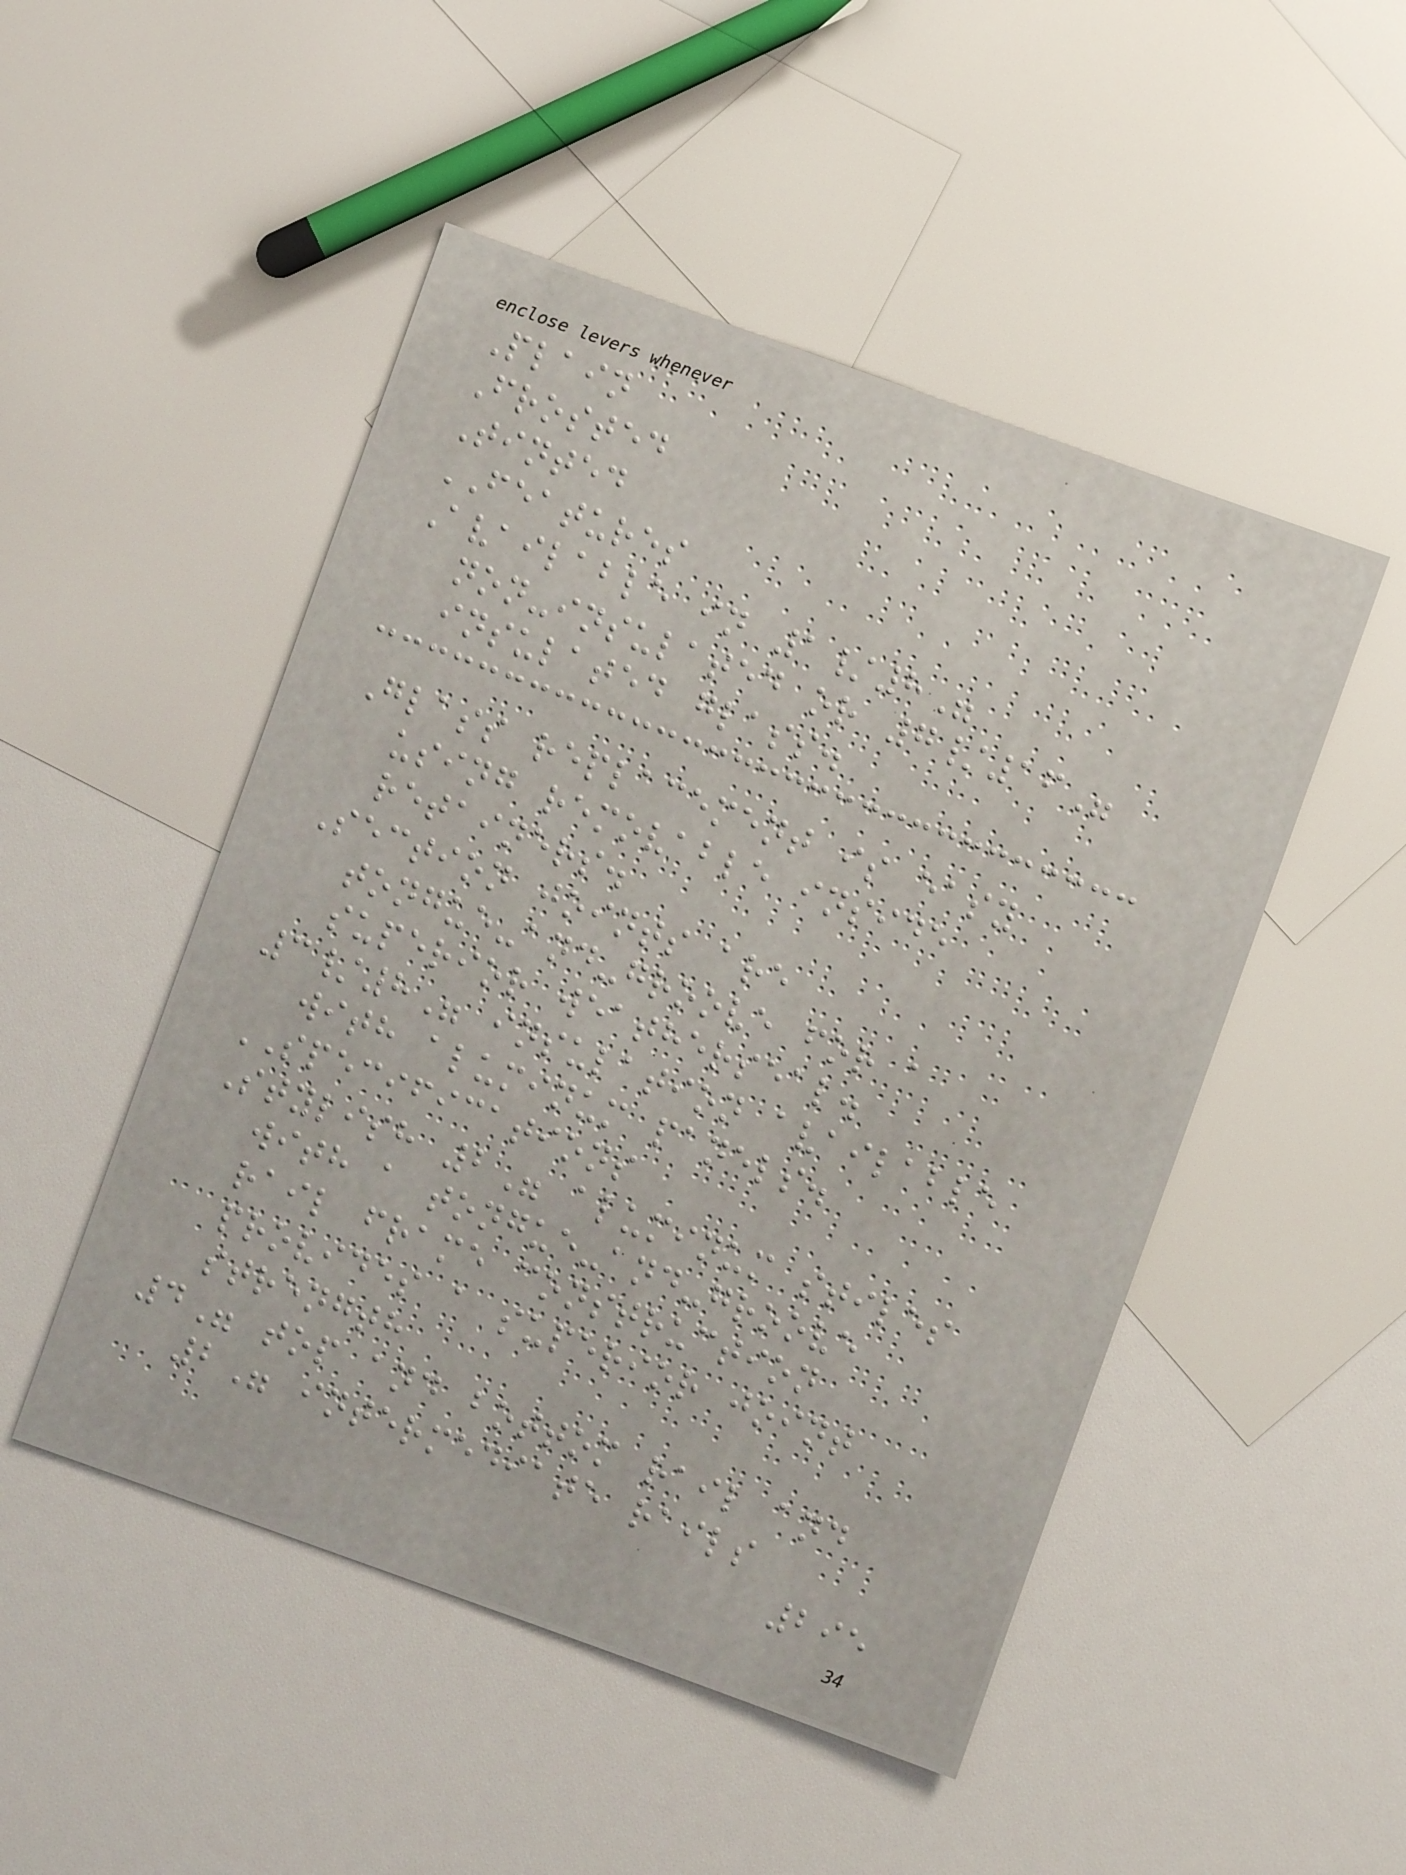Plain
Frosted
Tinted
FEATURES
Available in 1/8"
non-insulated or 7/16"
insulated glass.
Glass replacement is easy
using removable inside
retainers.
Section joints are
tongue-and-groove for a
superior weatherseal.
3/8" insulation available
with aluminum panels.
SPECIFICATIONS
Stylish 2" aluminum stiles
with a tongue-and-groove
rail frame construction
provides a superior joint
strength
4" top and bottom rail and
2" intermediate rails
295
